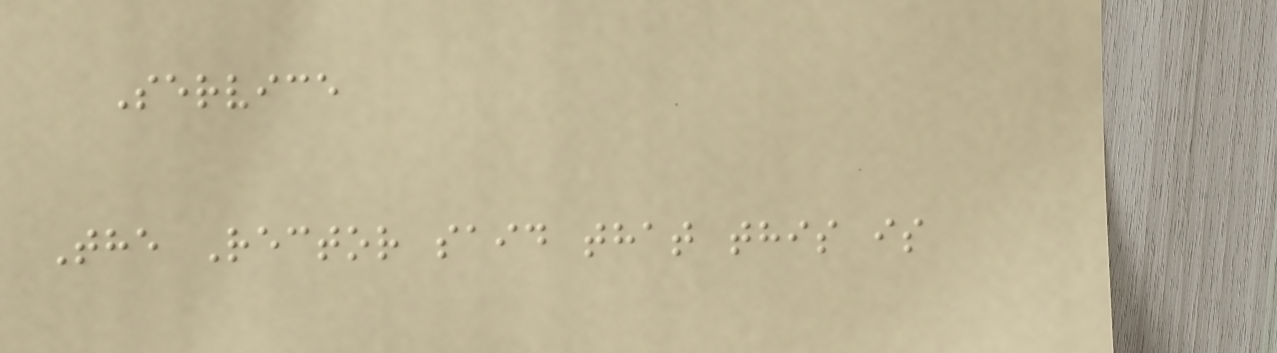Service
The Rector said that this is
